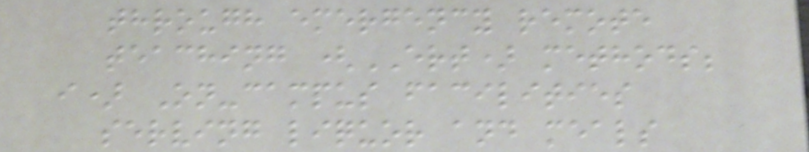through emergency remote
teaching (ERT) methods;
i) On-campus facilities
serving liquor and meals
